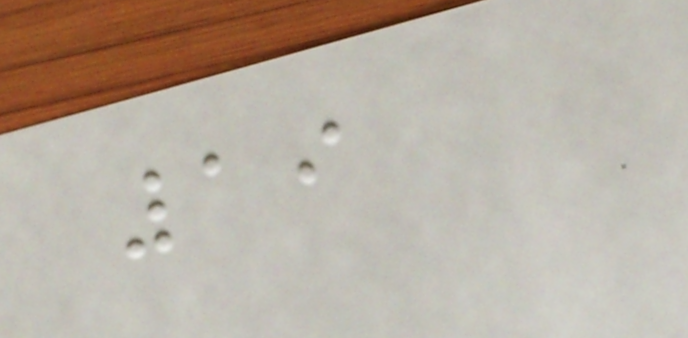19
